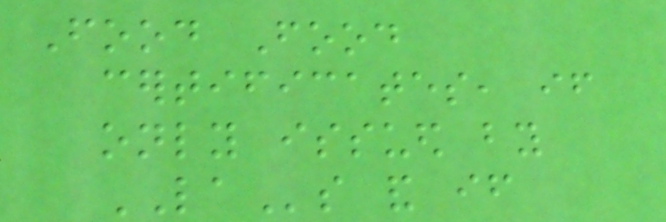Food Food
certificates, if
only issued by
LAs and if
